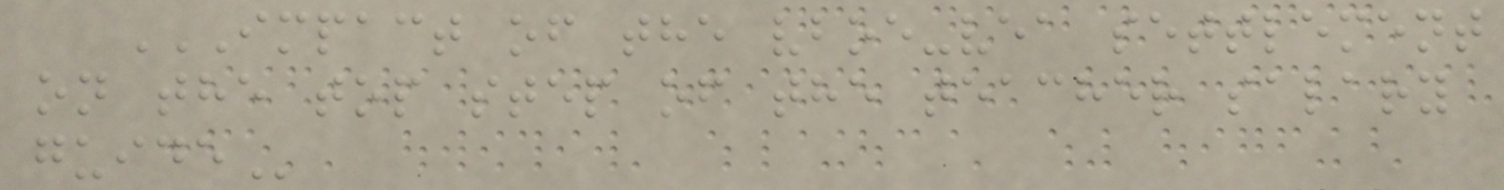IMPACT OF THE VBOE-VEA SETTLEMENT
ON THE TOP STEP OF THE TEACHER SALARY
GUIDE
